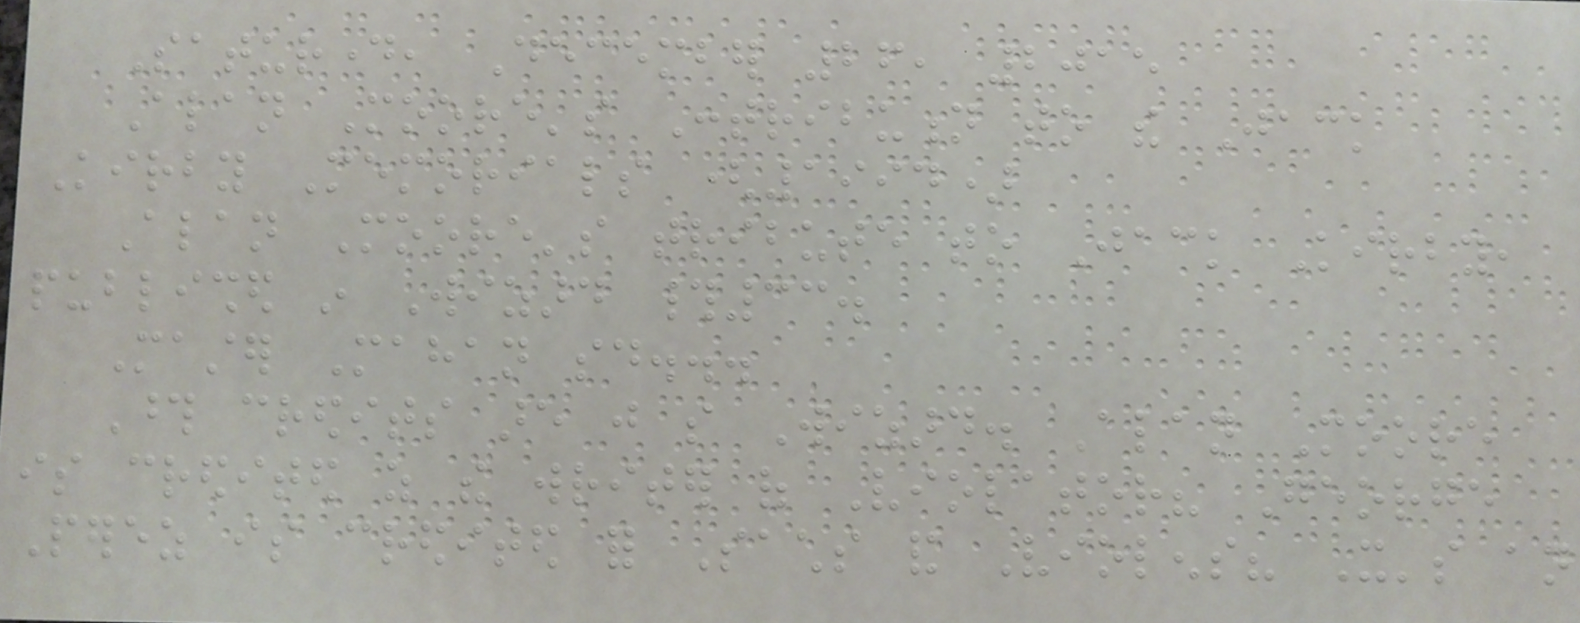Saturday, December 26, 2015
Alan Moore's Contribution to the Jack
Kirby Memorials (1994)
Alan Moore's tribute to Jack Kirby,
published in Wizard #33.
Master Mahan said...
Those credits are just so Wizard. Alan Moore
is credited as the writer of Violator? George
Perez is credited for Sachs and Violens? It's an
